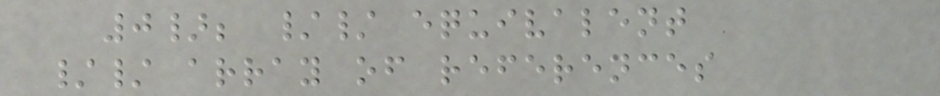0}; // equivalent
// array of references
